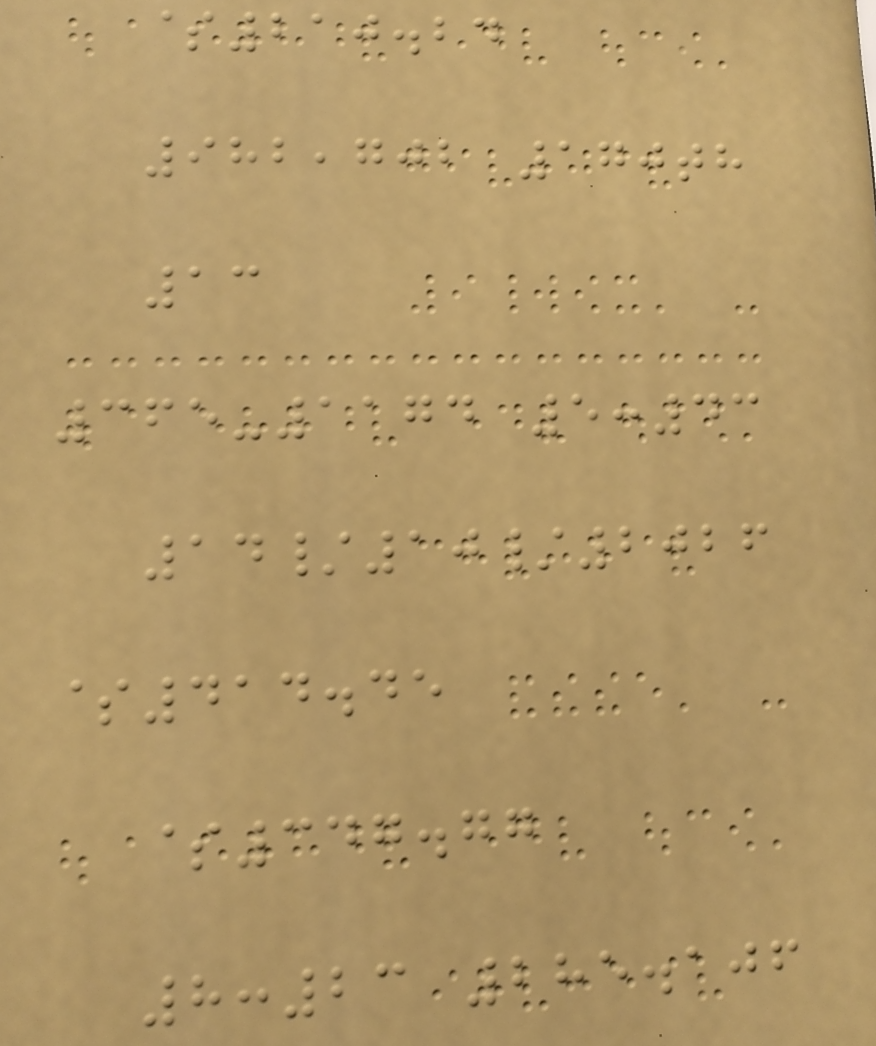$210.24
982,702 170th
13
365-1174 5:43
14/10/2026
$414.45
$347.77
8:23 285.106
